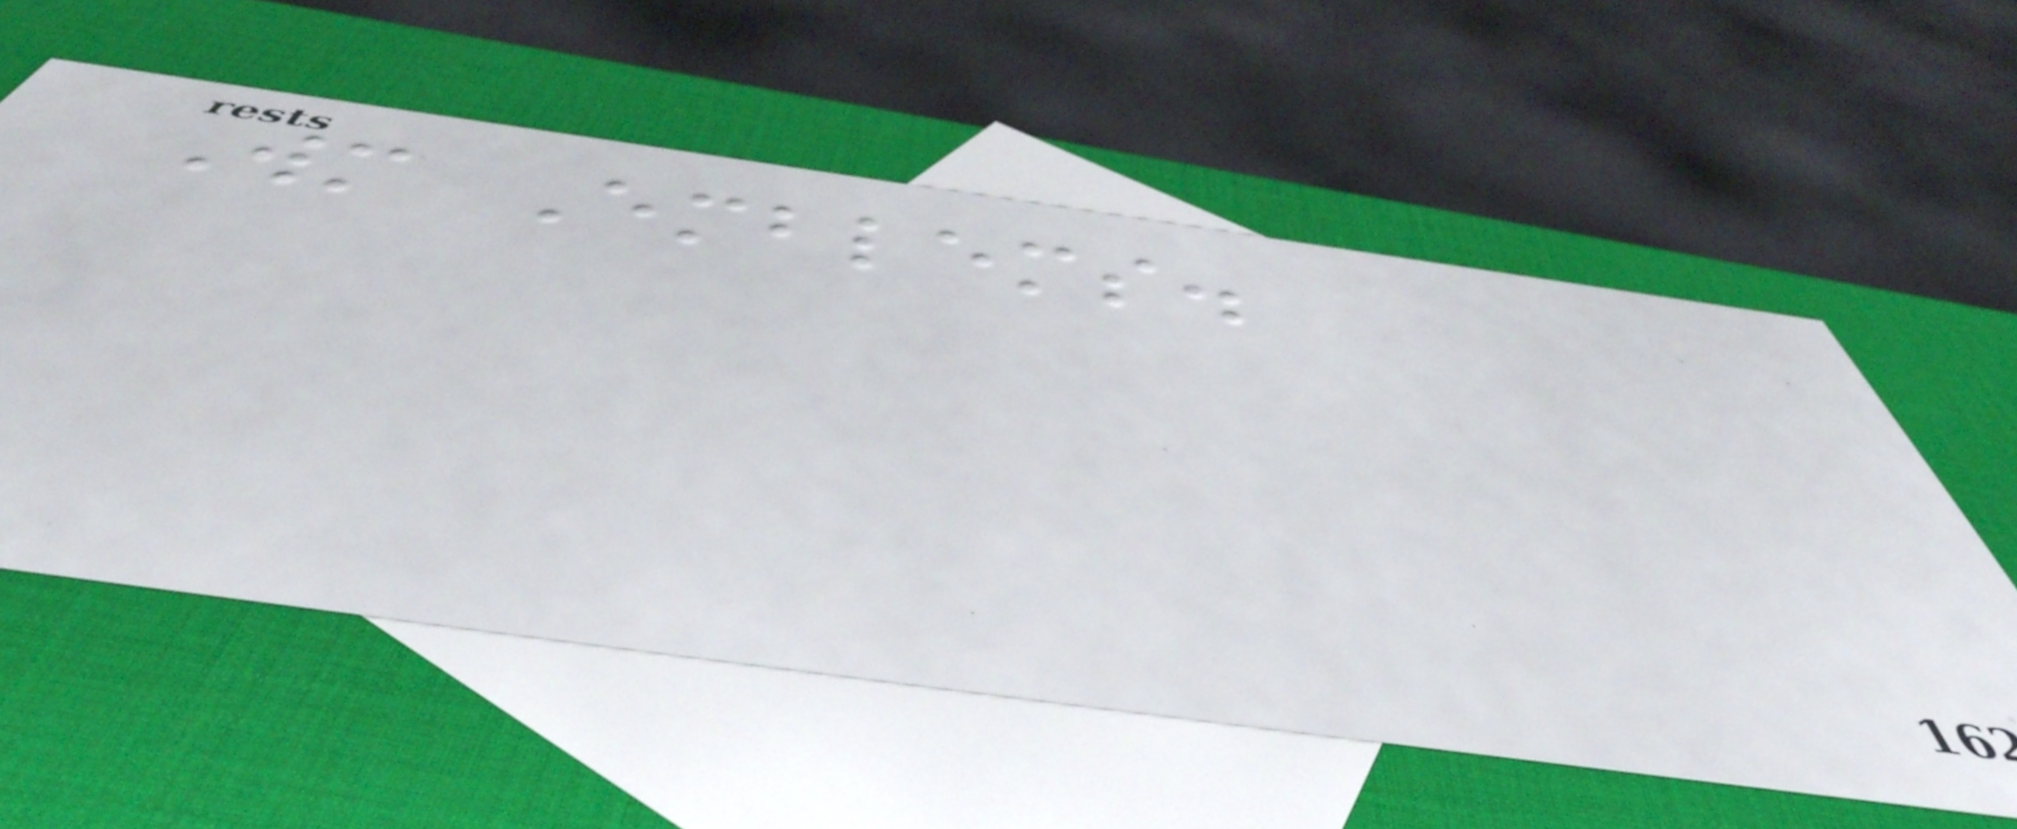Wm Emblems.
